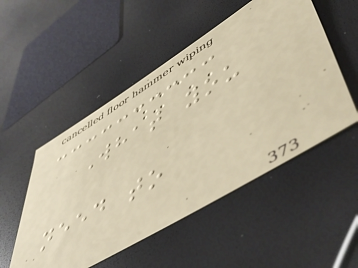What you
need to
